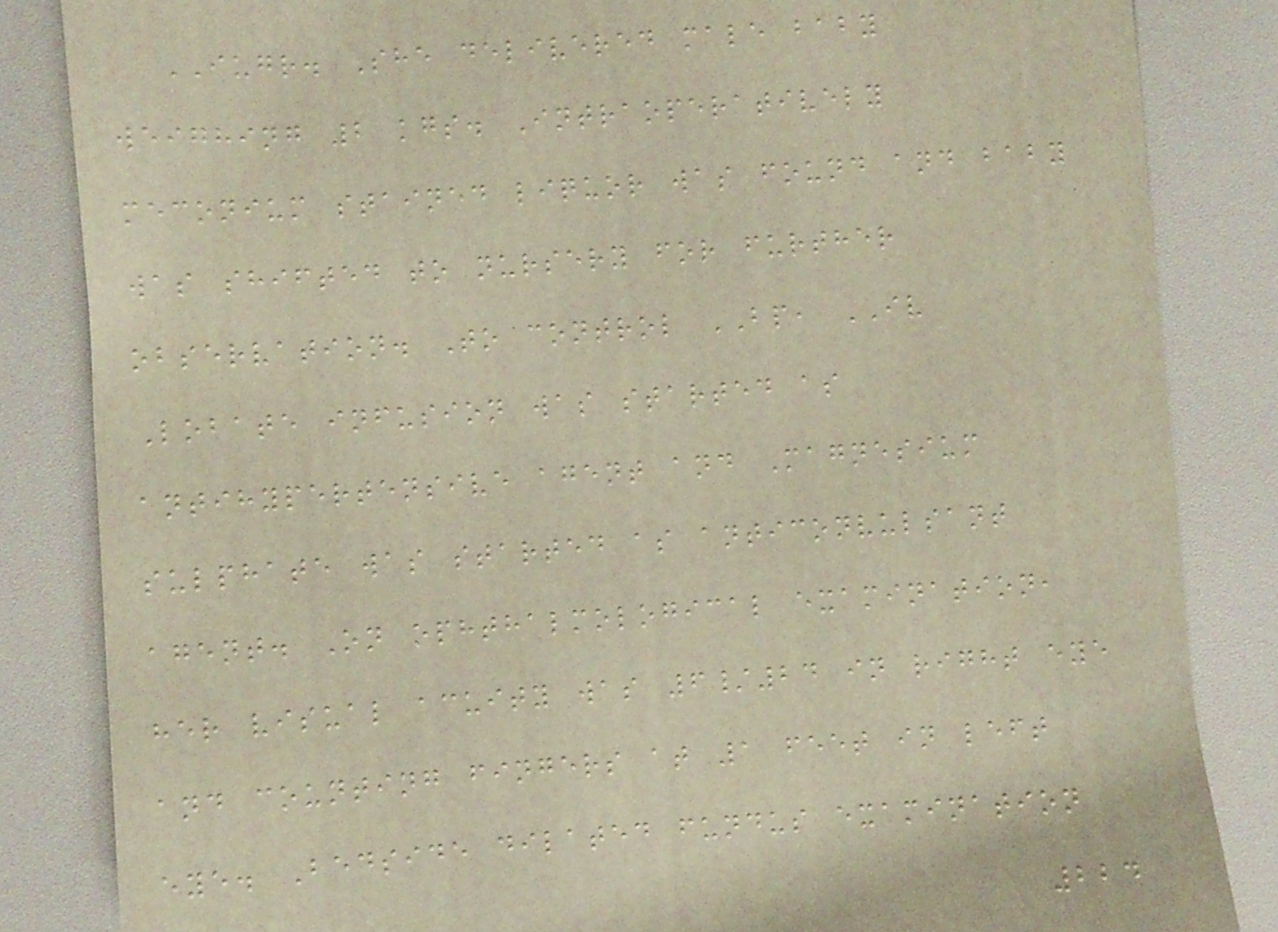IUGR. She delivered male baby
weighing 2 kgs. Intraoperatively
meconium stained liquor was found and baby
was shifted to nursery for further
observation. To control BP, IV
Lobate infusion was started as
antihypertensive agent and Magnesium
sulphate was started as anticonvulsant
agent. On ophthalmological examination,
her visual acuity was 6/24 in right eye
and counting fingers at 1 feet in left
eye. Bedside dilated fundus examination
224
